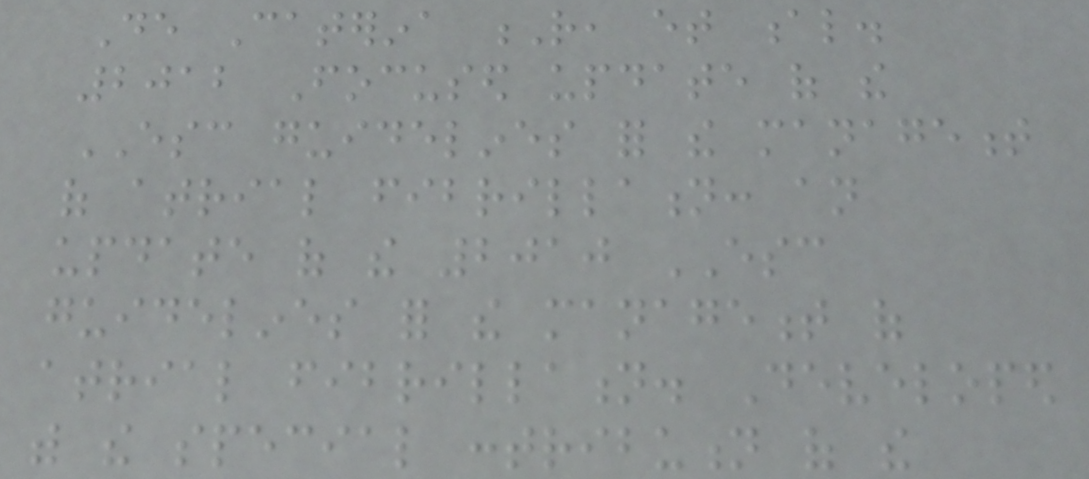De Caterina R, et al.
2012 Focused update of the
ESC guidelines for the management
of atrial fibrillation: an
update of the 2010 ESC
guidelines for the management of
atrial fibrillation. Developed
with the special contribution of the
